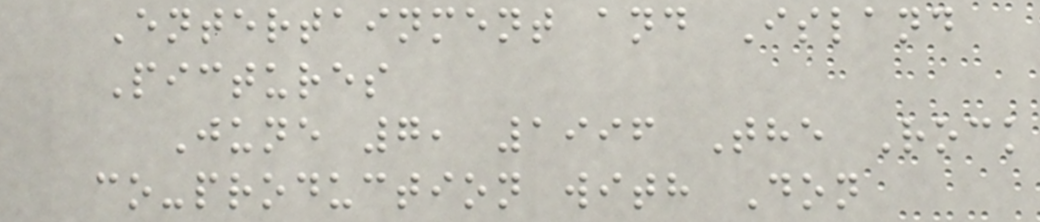Entertainment and Island
Pictures
June 7, 1996 The Rock
co-production with Don
